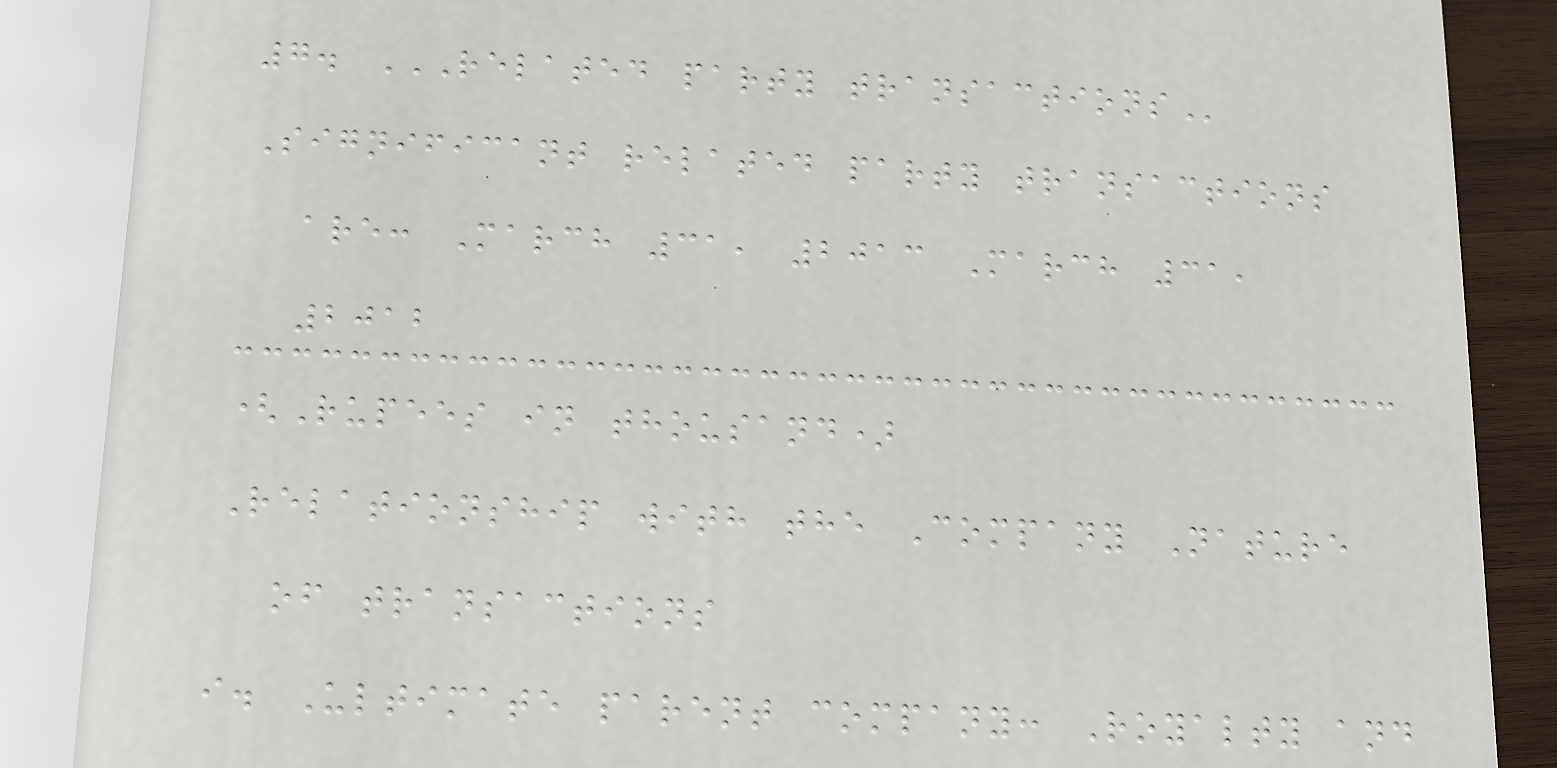7. RELATED PARTY TRANSACTIONS
Significant related party transactions
are: March 31, 2013 March 31,
2012
(Rupees in thousand)
Relationship with the Company Nature
of transactions
i. Ultimate parent company: Royalty and
